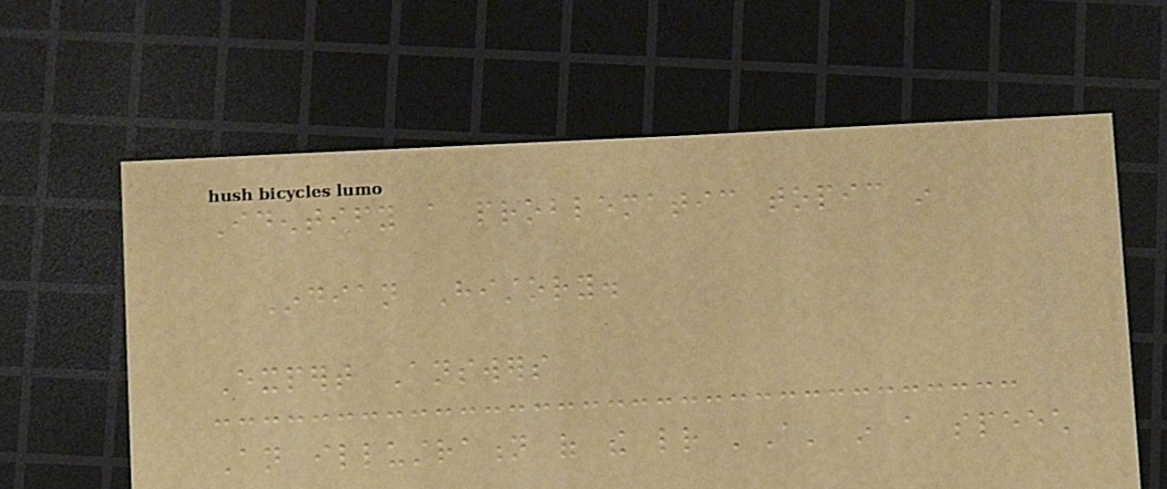Identify a problematic topic in
Indian History.
Expert Answers
An illustration of the letter 'A' in a speech
